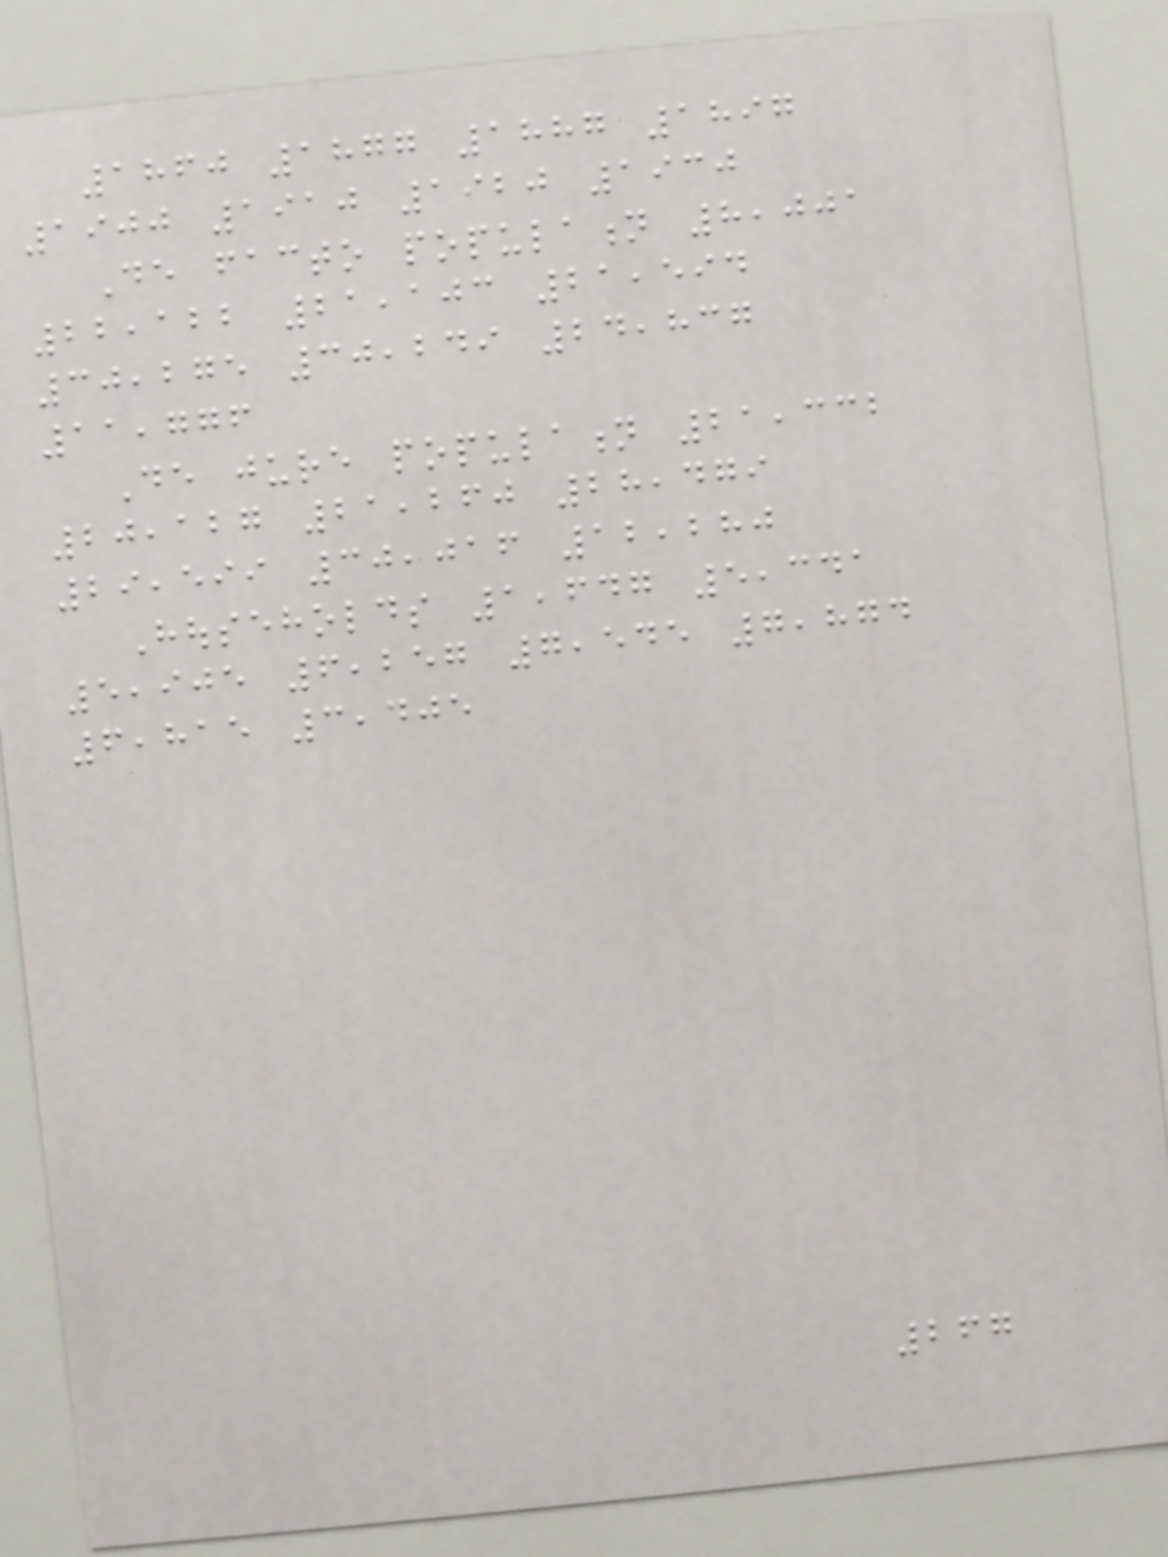1860 1877 1887 1897
1900 1910 1920 1930
De facto population 8,001
22,122 21,103 21,594
30,275 30,249 24,837
11,776
De jure population 21,332
20,127 21,260 28,479
29,599 30,016 12,280
Households 1,647 5,341
5,905 6,257 7,545 7,874
6,815 3,405
267
